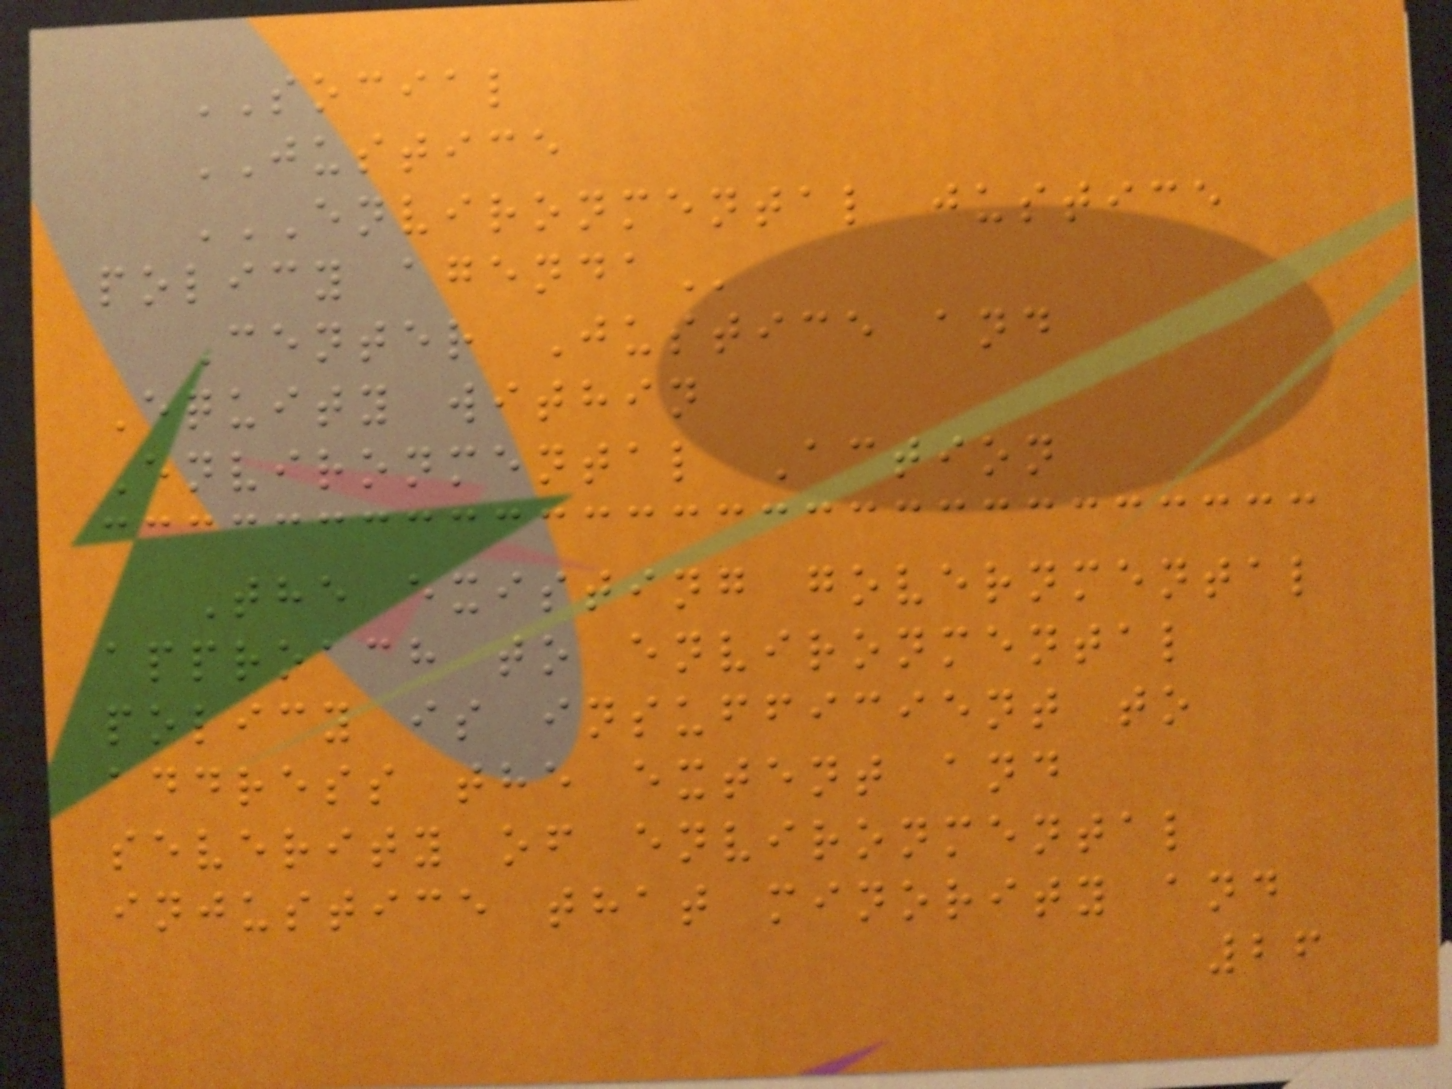SOCIAL
JUSTICE
ENVIRONMENTAL JUSTICE
POLICY AGENDA
Center Justice and
Equity within
Environmental Action
The existing governmental
approach to environmental
policy is insufficient to
address the extent and
severity of environmental
injustice that minority and
26
